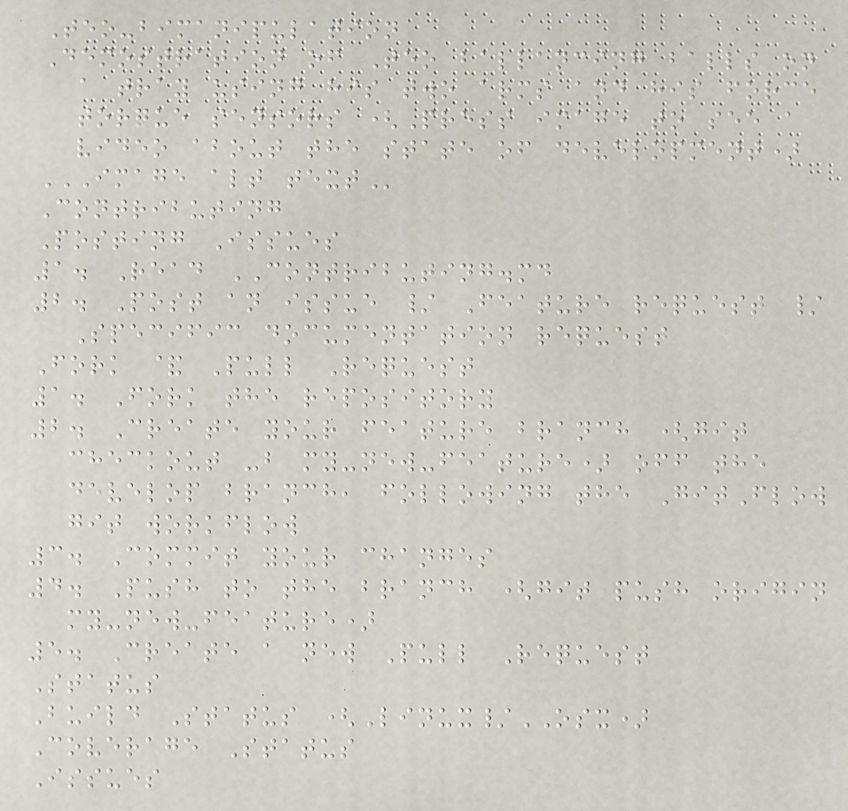Teo-bimanipulation
Demostration of Teo ballancing balls on
a tray using his two arms and his force
torque sensors (Press image to see a
video about the state of development)
IMAGE ALT TEXT
Contributing
Posting Issues
1. Read CONTRIBUTING.md
2. Post an issue / Feature request /
Specific documentation request
Fork & Pull Request
1. Fork the repository
2. Create your feature branch (git
checkout -b my-new-feature) off the
develop branch, following the GitFlow
git workflow
3. Commit your changes
4. Push to the branch (git push origin
my-new-feature)
5. Create a new Pull Request
Status
Build Status (Linux/OSX)
Coverage Status
Issues
